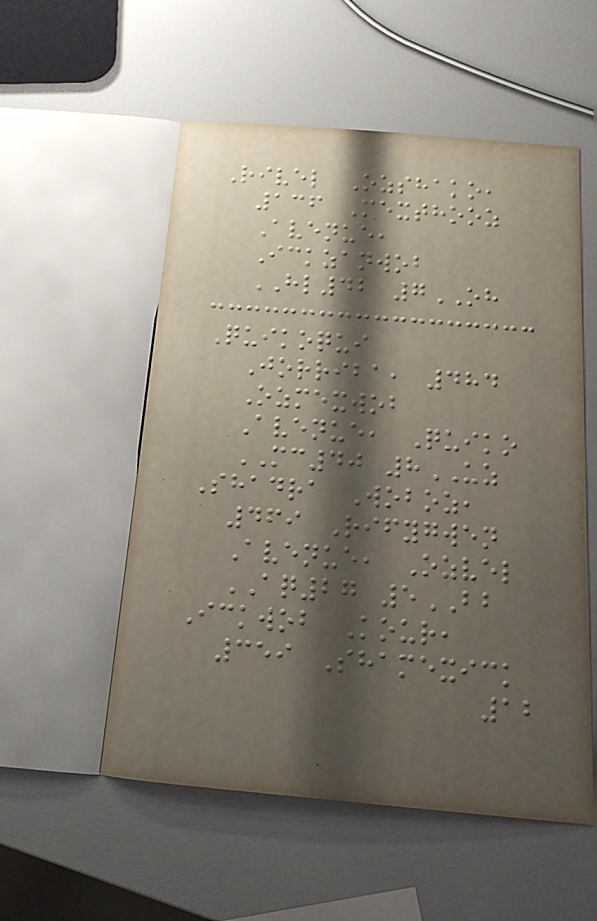Rivel Ozshako,
136 Mexthooz
Avenue,
Ickzanwob
HL42 7OH
Quikoqui
Jorriba, 484
Ozmexwob
Avenue, Quiko
MC40 8UZ
Shadra Woboz,
469 Rifygwen
Avenue, Ozvel
AQ27 5BB
Ickwob Kour,
359 Shamexick
12
